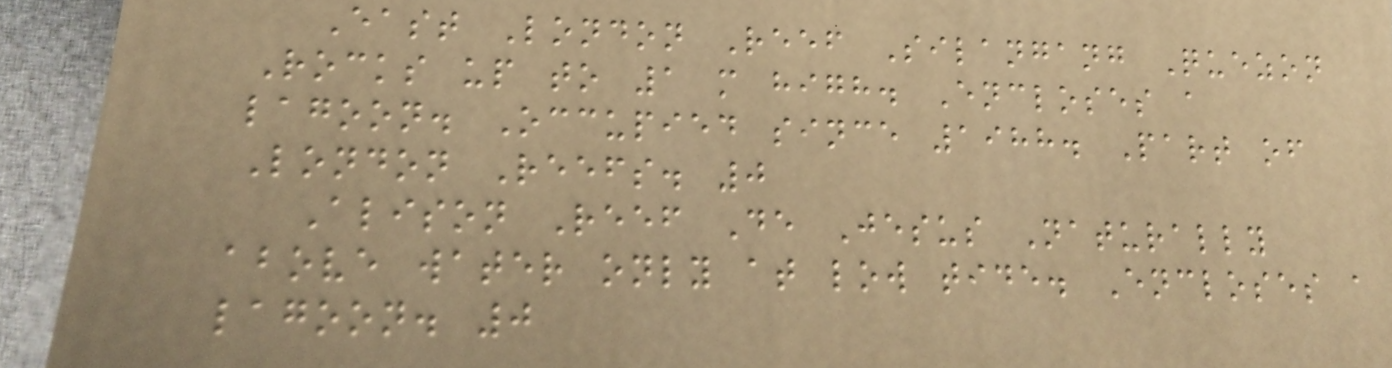East London Reef Silangang Quezon
Rocks up to 1 m high. Encloses a
lagoon. Occupied since 1988. Part of
London Reefs. 0
Alison Reef De Jesus Naturally
above water only at low tide. Encloses a
lagoon. 0
